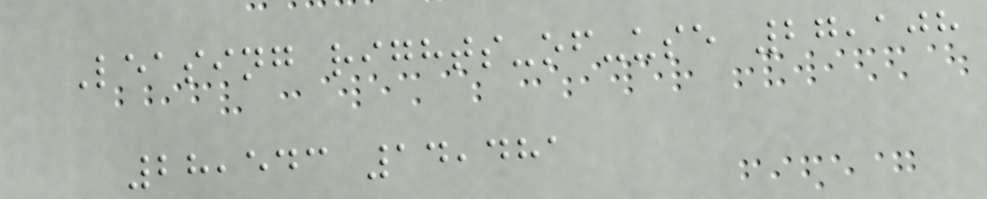Leasing rights-of-use 27,108
28,543 14,481
